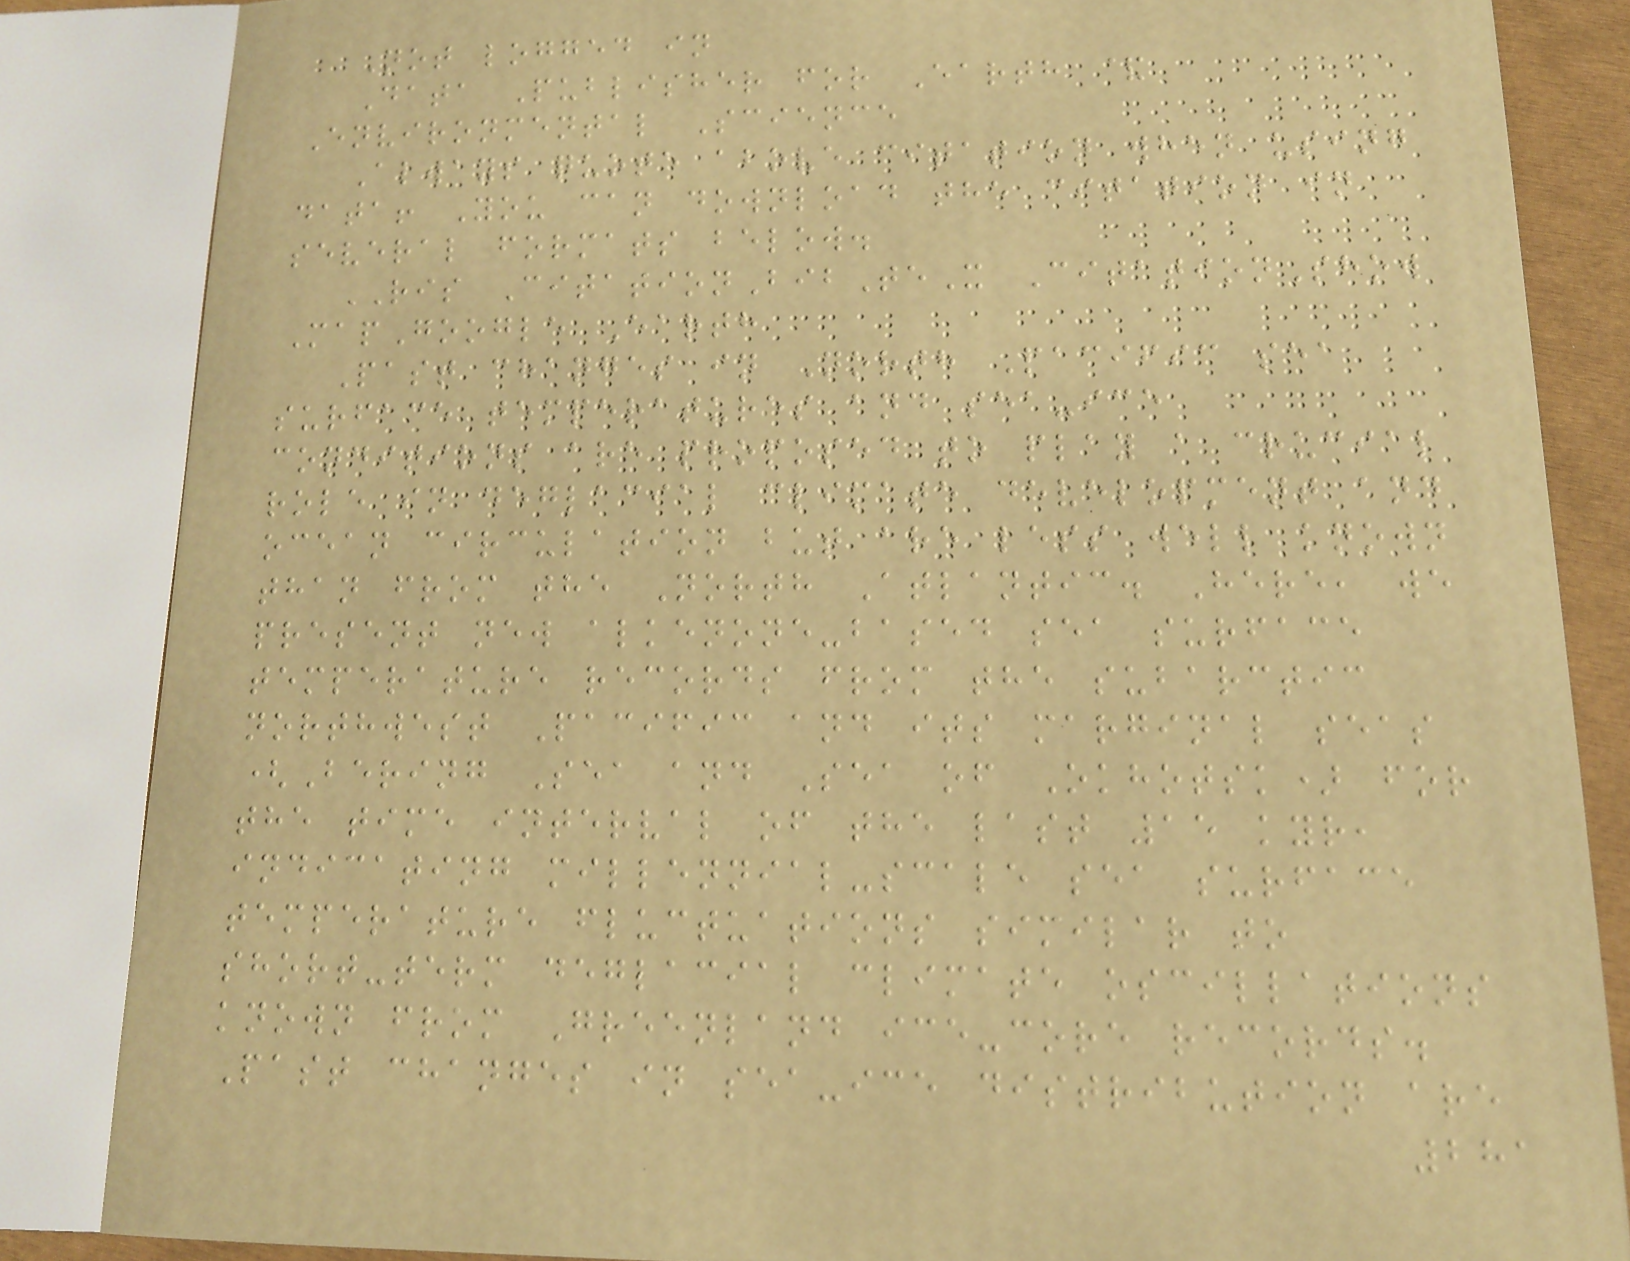Not logged in
Data Publisher for Earth &
Environmental Science
Always quote above citation when using
data! You can download the citation in
several formats below.
RIS CitationBibTeX CitationShow
MapGoogle Earth
Past changes in North Pacific sea
surface temperatures and sea-ice
conditions are proposed to play a crucial
role in deglacial climate development and
ocean circulation but are less well known
than from the North Atlantic. Here, we
present new alkenone-based sea surface
temperature records from the subarctic
northwest Pacific and its marginal seas
(Bering Sea and Sea of Okhotsk) for
the time interval of the last 15 kyr,
indicating millennial-scale sea surface
temperature fluctuations similar to
short-term deglacial climate oscillations
known from Greenland ice-core records.
Past changes in sea-ice distribution are
281
